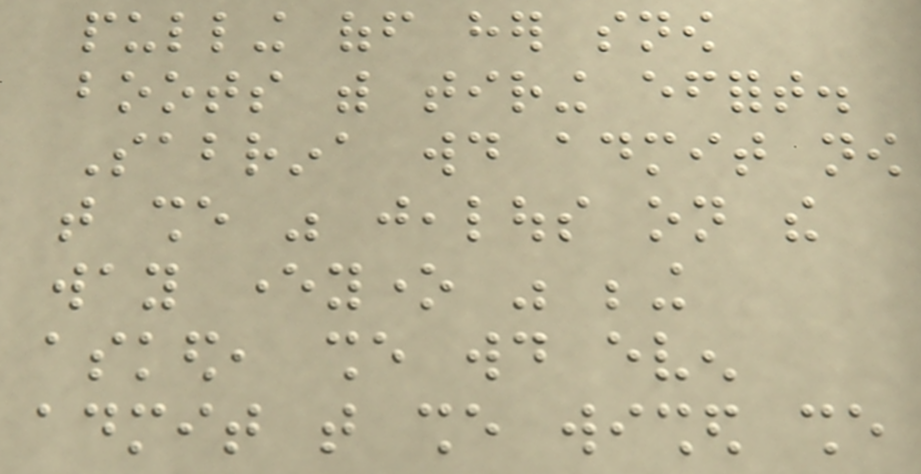pulling off her snow
boots with tiring effort.
Sabrina would admit now
that she was jealous on the
way everyone was being
asked, she would even
admit that she wished she
